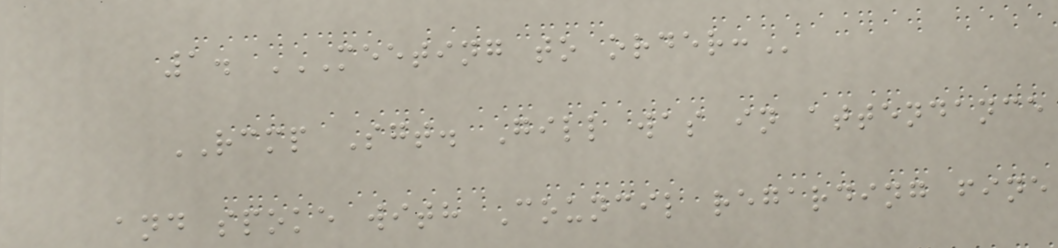1. MEETING TO ORDER:
RCMP Sgt. Gill was in attendance
and spoke with Council regarding fine
